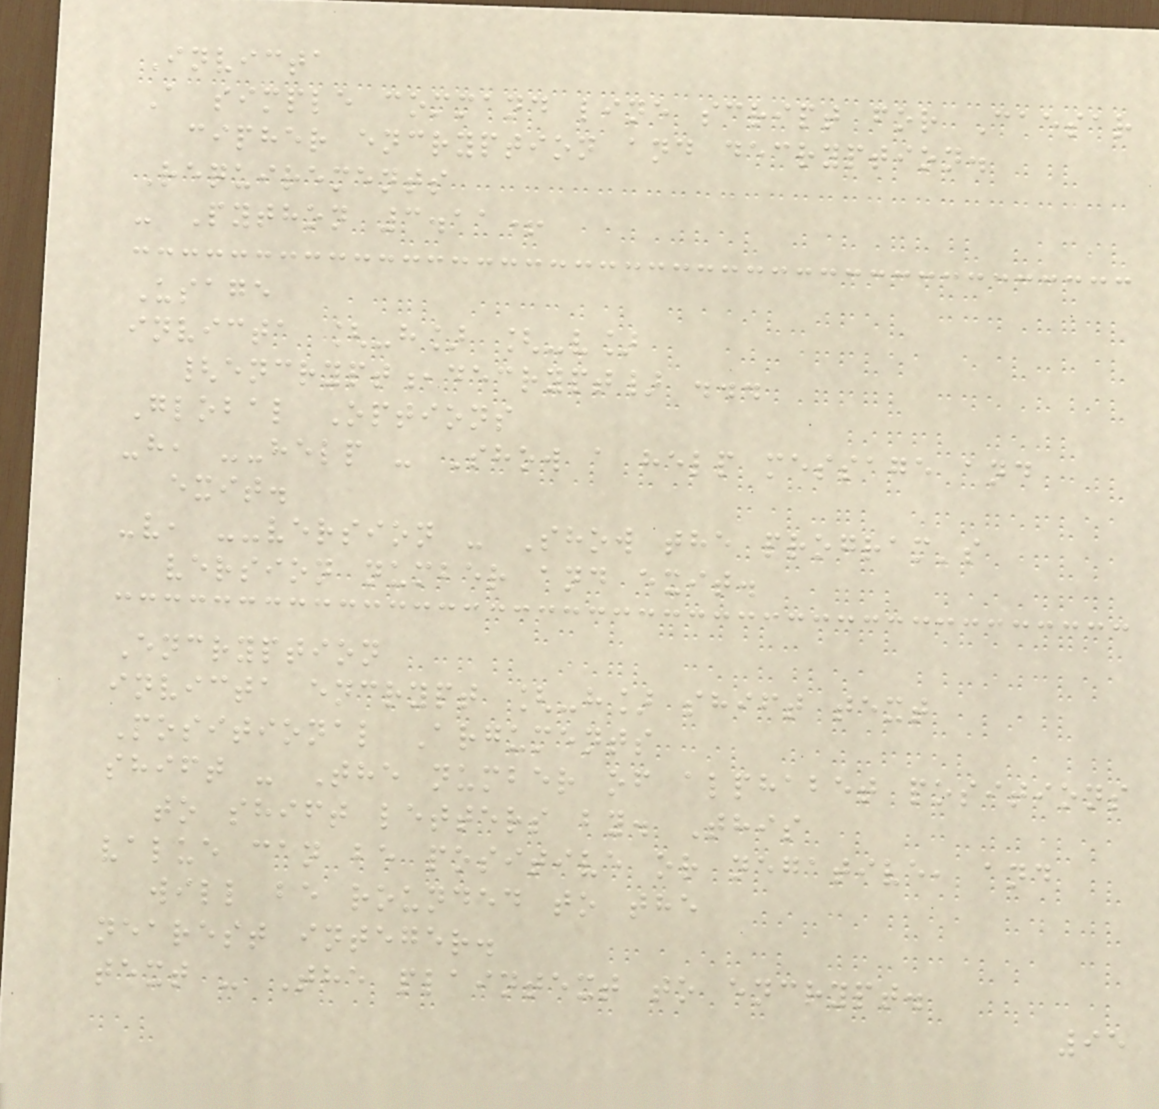Invicta
A simple command line script for Caesar
cipher encryption and decryption.
Requirements
- Python 3.11+
Usage
invicta [-h] [-v]
{encrypt,decrypt} ...
Global Options
-h, --help - Show a help message and
exit.
-v, --version - Show the program's
version number and exit.
Encryption
invicta encrypt [-h] shift text
Positional Arguments
shift - The number of alphabet positions
to shift letters by. This
value can be positive or negative, and
will be rounded to the
nearest integer.
text - The plaintext to encrypt.
95
